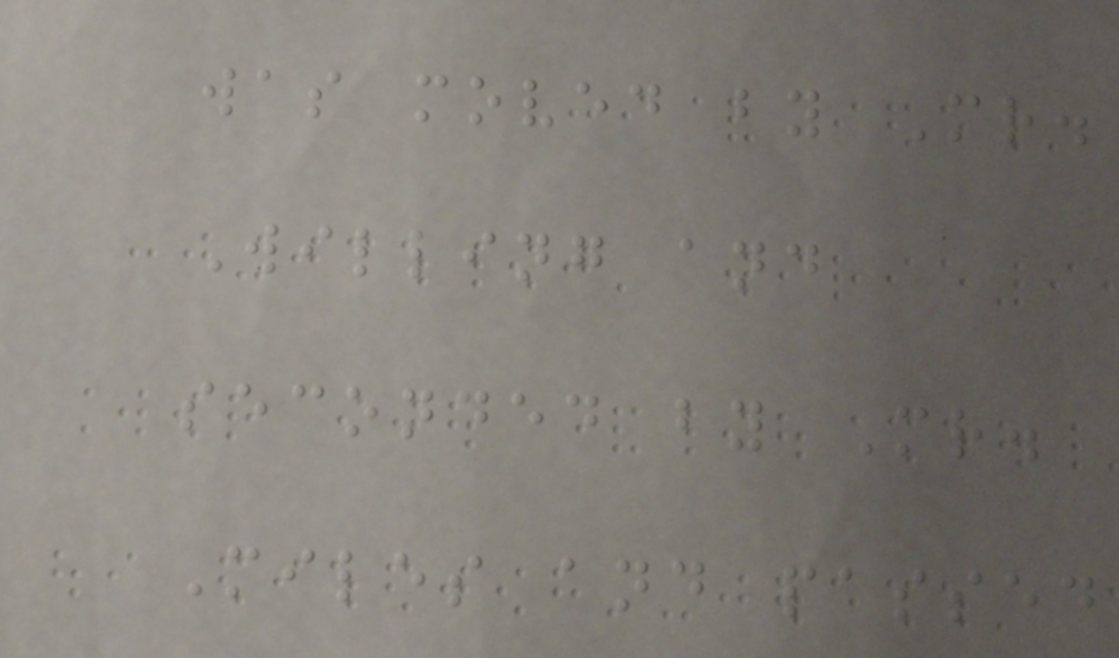was moved by Mr.
Willing and
seconded by Mr.
Miles and passed
